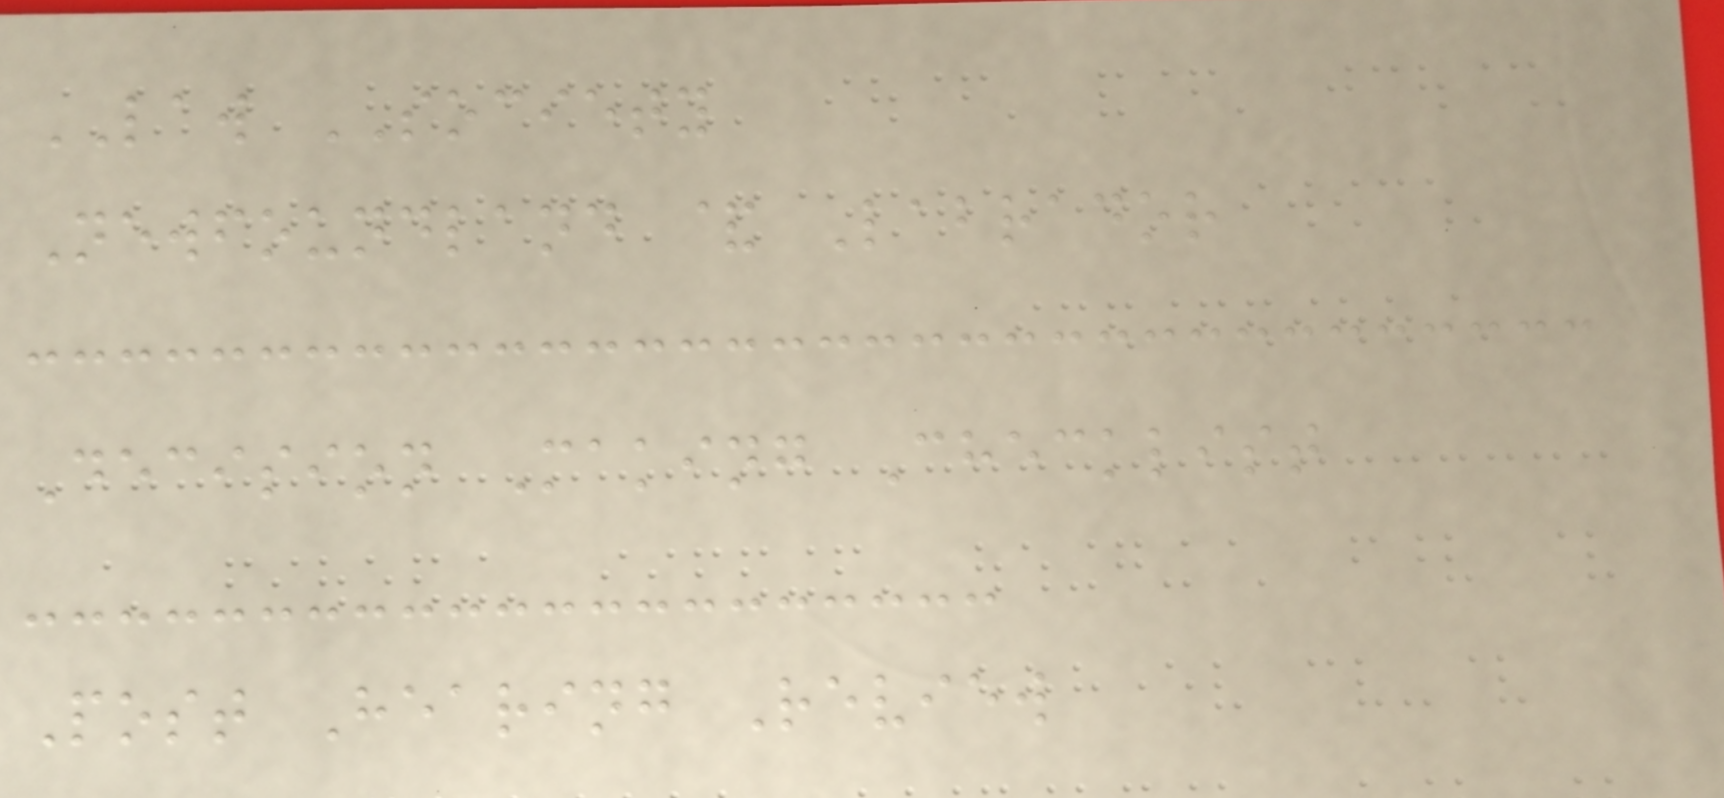LAW SOCIETY
Newfoundland & Labrador
Decision Making Checklist
Post Hearing Review
